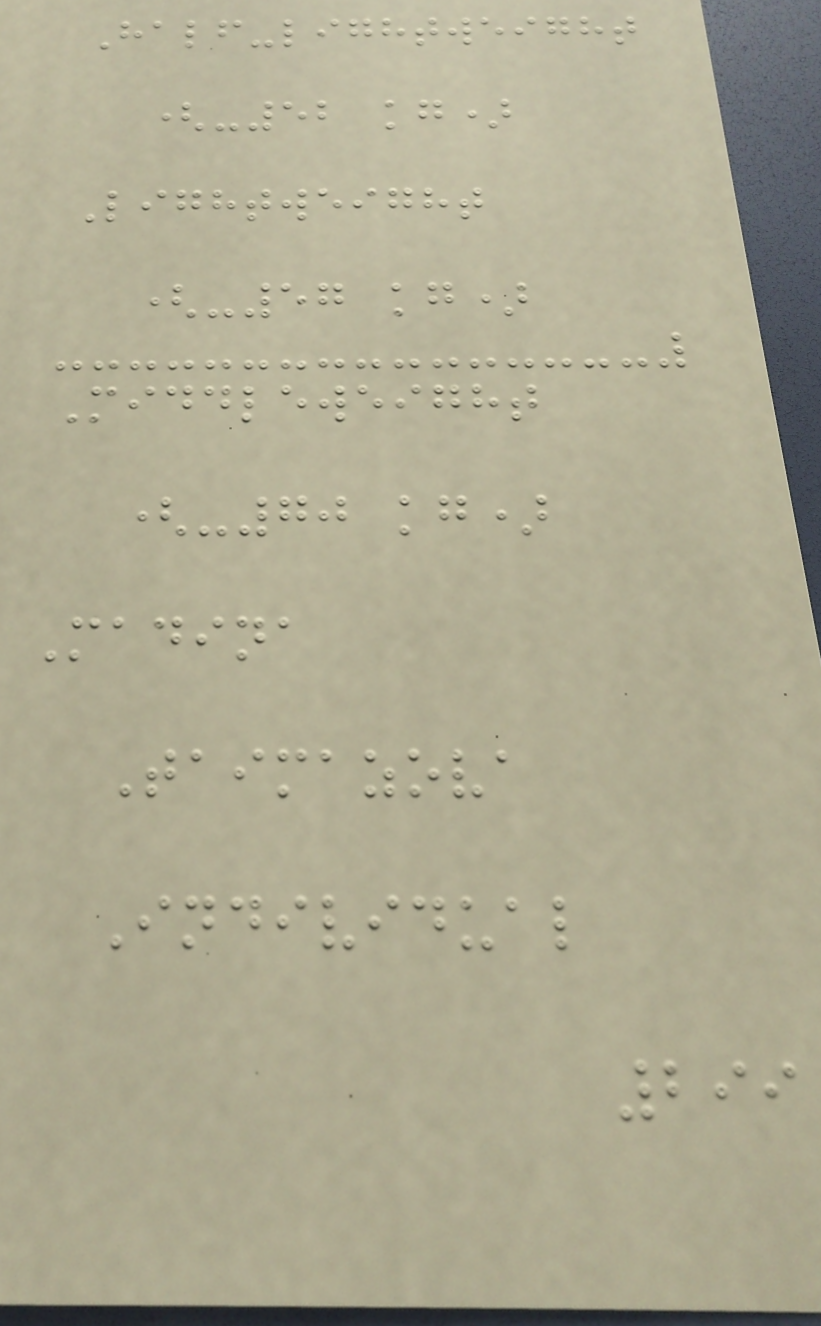Half-lightweight
(-52 kg)
Lightweight
(-57 kg)
Middleweight
(-70 kg)
Madina
Taimazova
Individual
299
